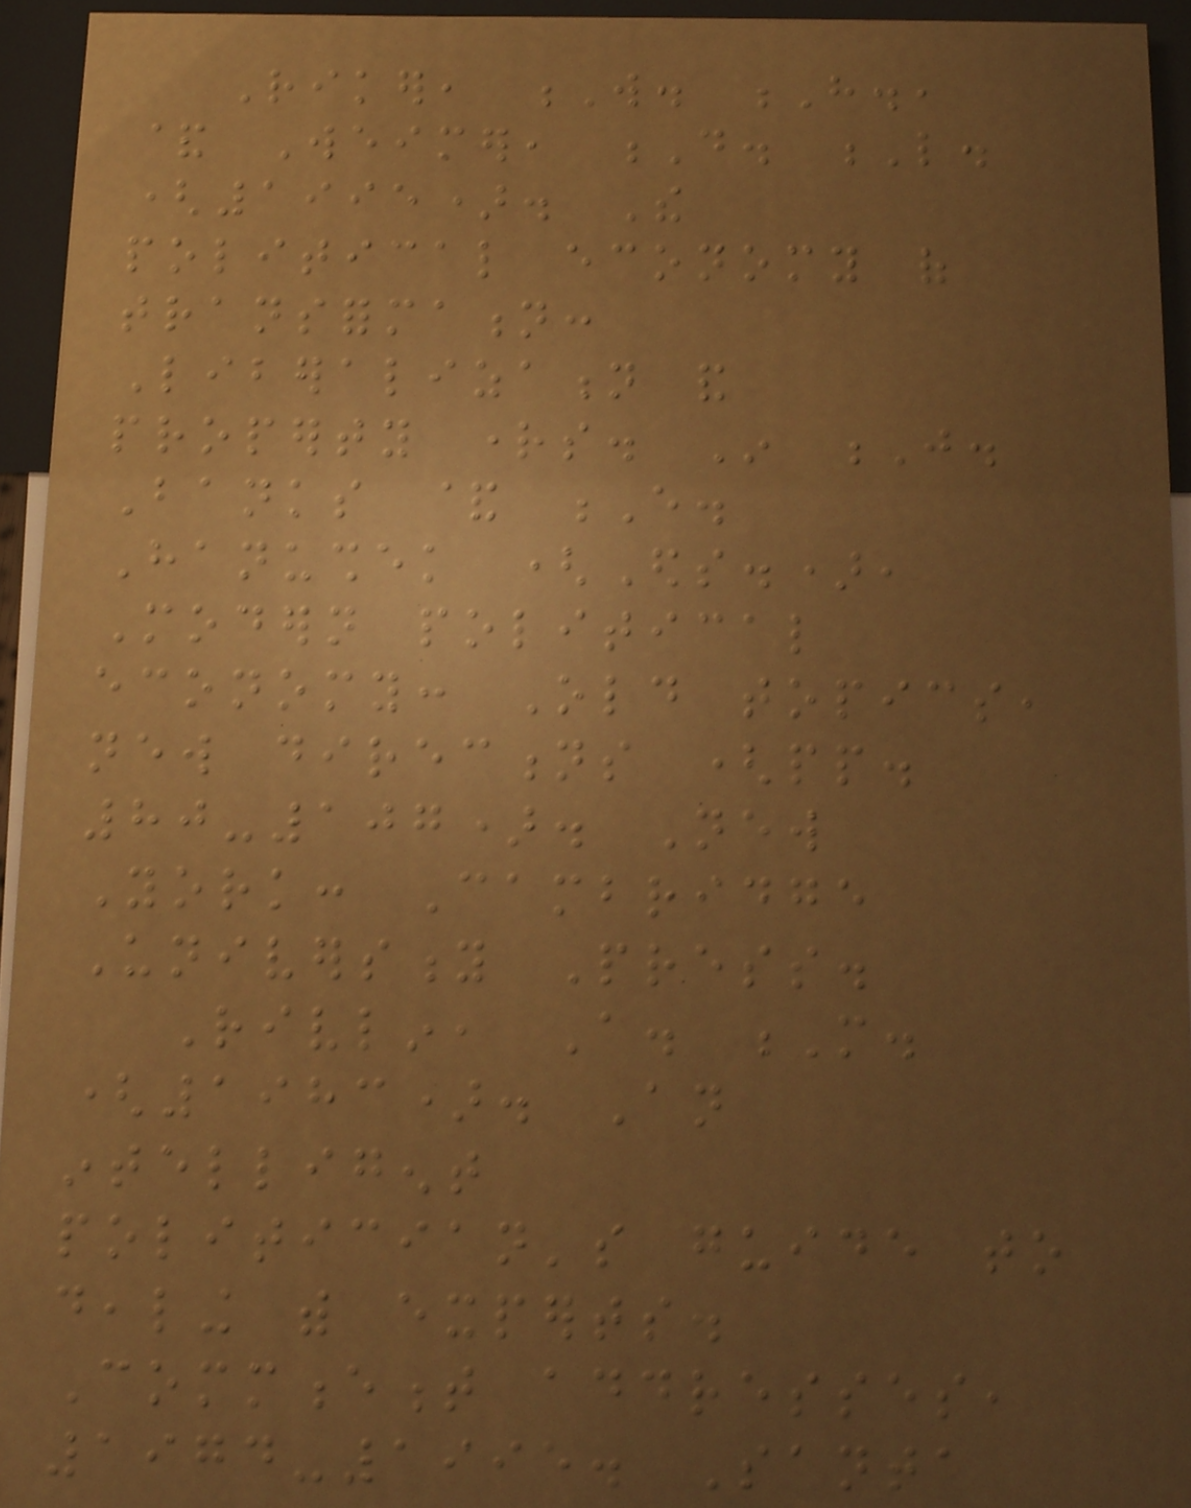Riker, W. H.,
& Weimer, D. L.
(1995). The
political economy of
transformation:
Liberalization and
property rights. In J.
Banks & E.
Hanushek (Eds.),
Modern political
economy: Old topics,
new directions (pp.
80-107). New
York: Cambridge
University Press.
Rivlin, A. M.
(1983). An
intelligent
politician's guide to
dealing with experts.
Commencement addresses,
1974-1995. Santa
